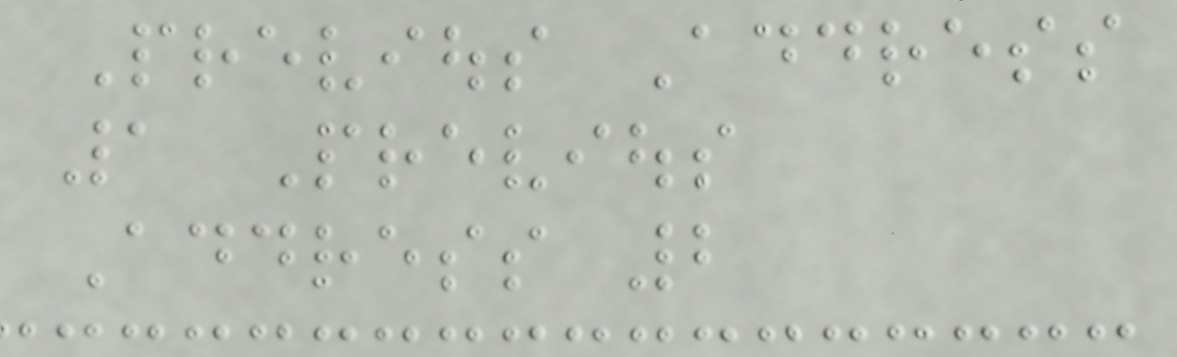Previous Address
1 Previous
Address 2
